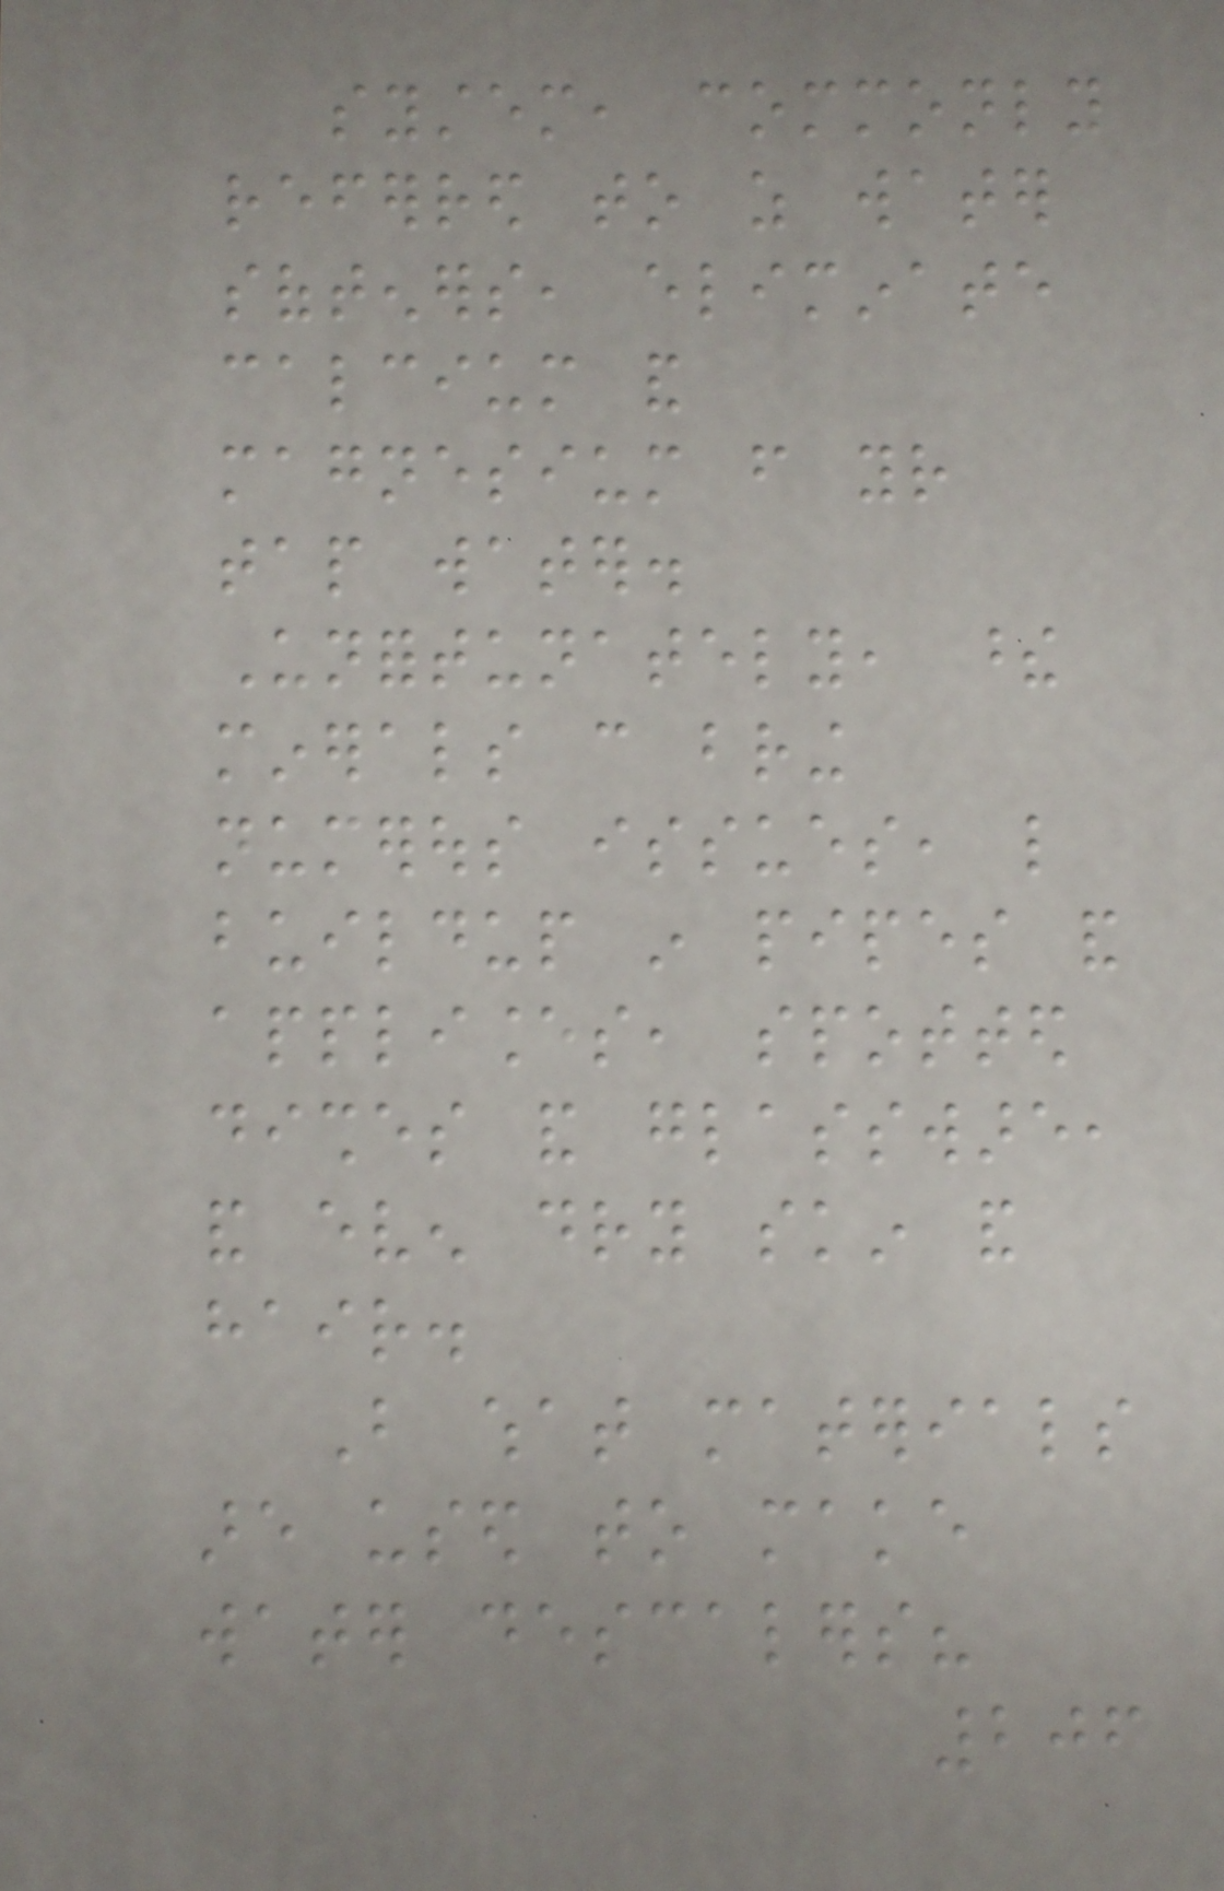system, commonly
referred to as water
softeners, eliminate
calcium and
magnesium from your
tap water.
Unfortunately, these
minerals can bring
numerous issues, like
buildup in pipes and
appliances, spotted
dishes and glassware,
and even dry skin and
hair.
But what materials
are used to make
water descalers?
206
